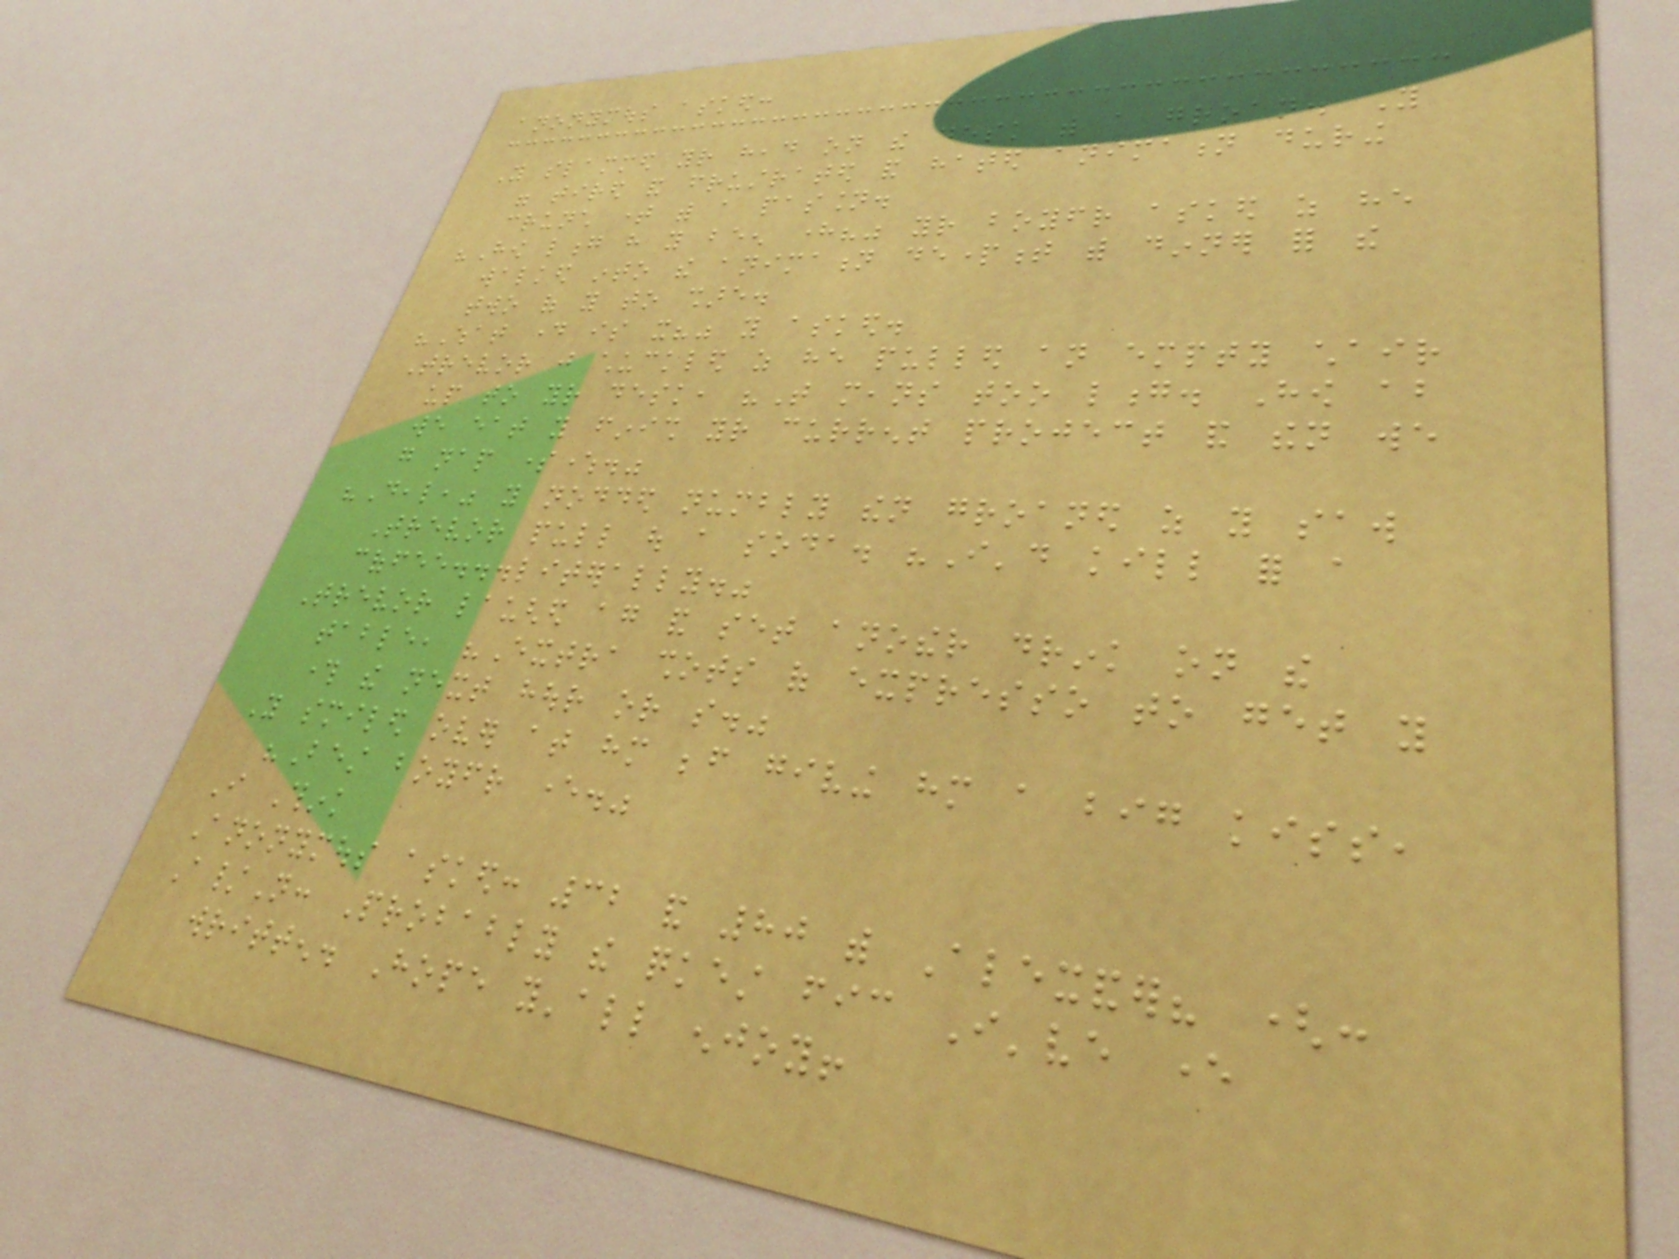anonymous asked:
You slammed your head on the desk with a groan. You
were tired and frustrated and hated animation during
crunch time with a passion.
"How long have you been here?" your boyfriend asked as he
walked into the animation department with dinner for the
two of you to share.
"What day is it?" you asked.
Trevor just chuckled as he pulled an empty chair
up to your desk, "That means too long. How about
we eat you finish your current project and then we
go nap somewhere."
"Deal," you nodded numbly then groaned as you saw
Trevor pull out a soda. "I'd kill for a
coffee...literally."
Trevor laughed again and set another drink on the
table, "Extra shots of expresso to get you
through the next hour or so."
You smiled over at him before giving him a big kiss,
"Best boyfriend ever."
I Think
Anonymous asked: 32 and 80 with Alexander? (:
A/N: Probably the quickest fic I've ever
written. Hope y'all enjoy!
